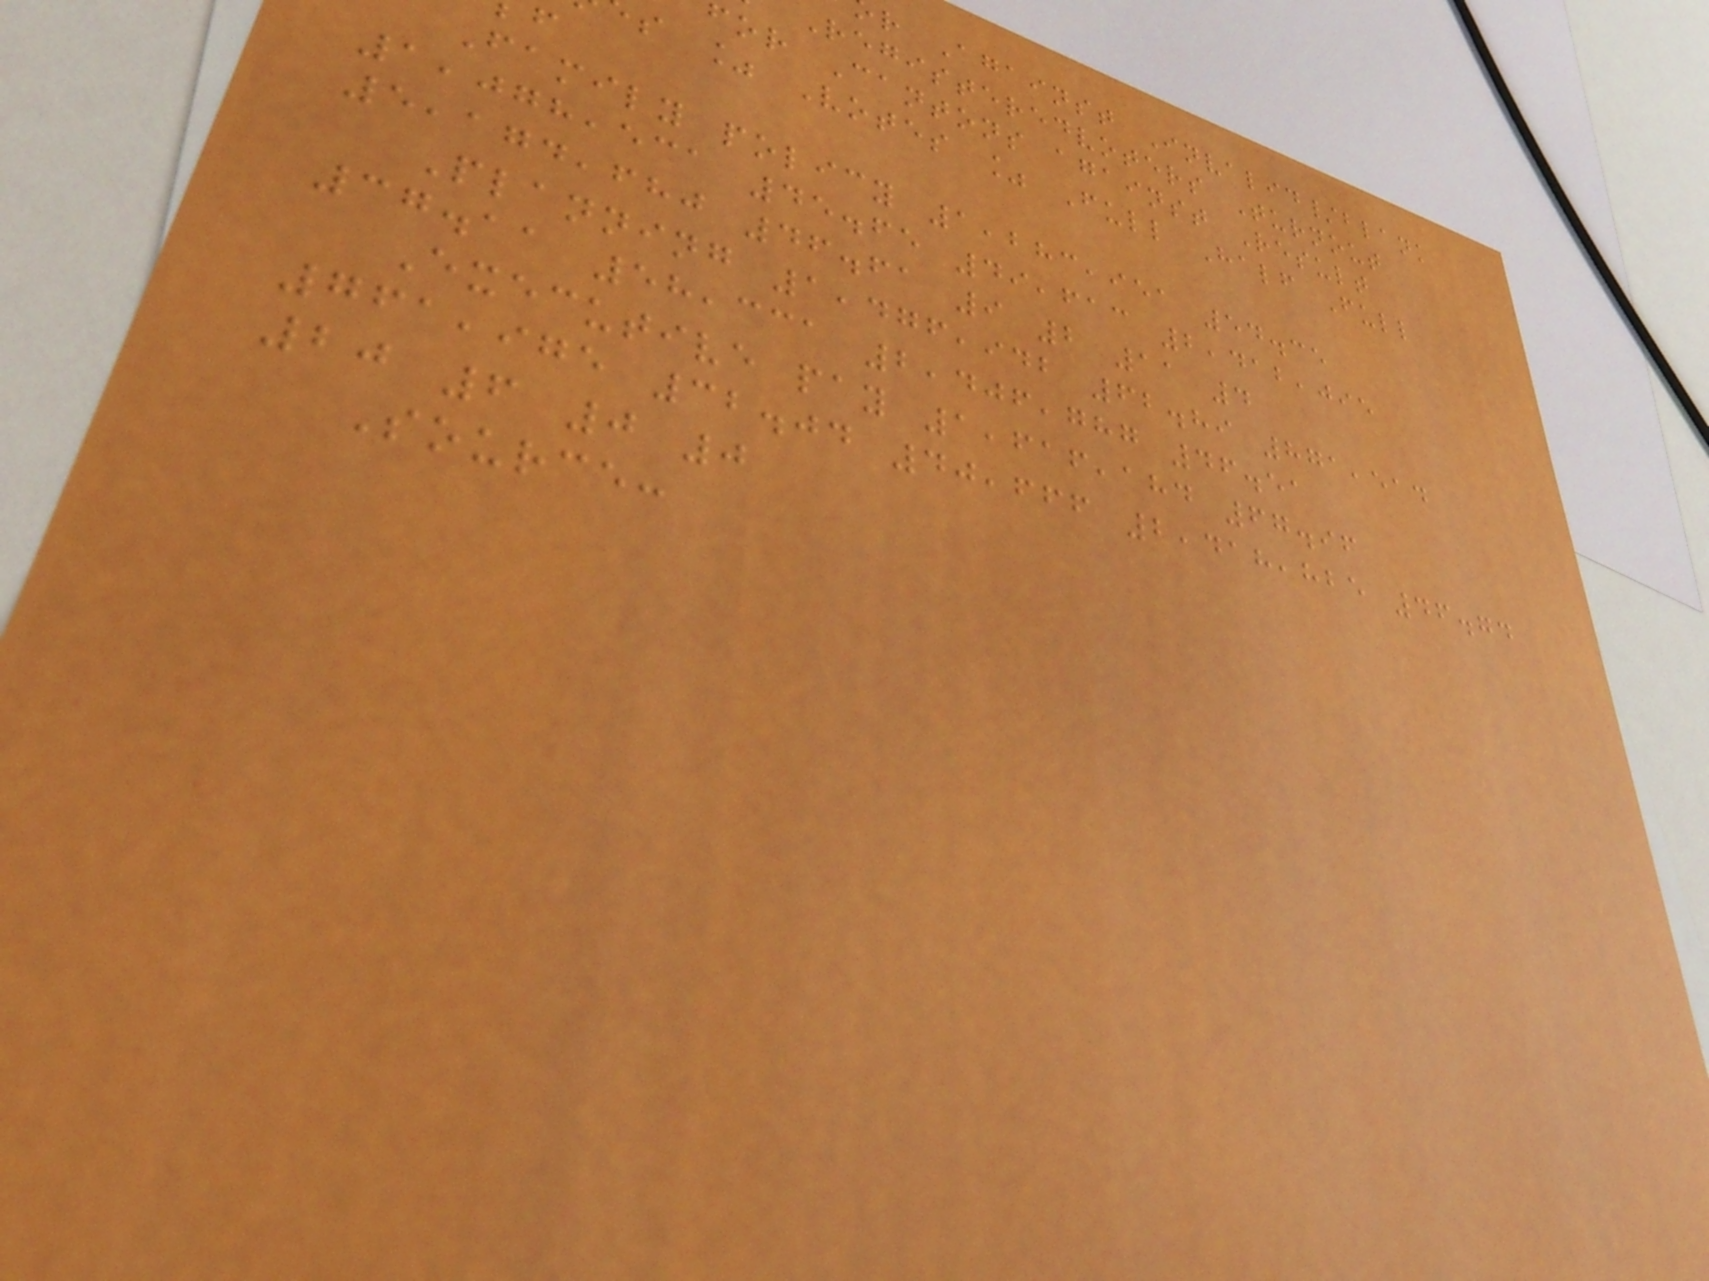r Against Invalid/blank
Registeredvoters Turnout
for Cantons against Result
s % Votes % Full Half Full
Family policy 1,283,951 54.35
1,078,531 45.65 49,613 2,412,095
5,174,680 46.61 9 2 11 4
Planning 1,476,942 62.89 871,514
37.11 58,331 2,406,787 46.51
Executive pay 1,616,184 67.96
761,975 32.04 40,666 2,418,825 46.74
20 6 0 0
Source:
